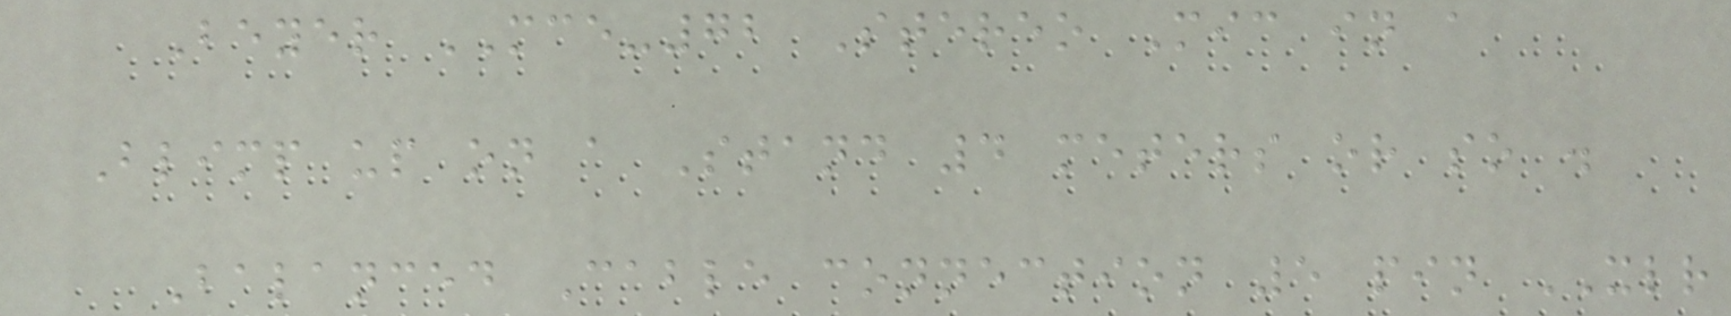Beyer MCE-72 Stereo Mic in a
Blimp up on a Stand 4 meters or so .
Balanced Cable connection 5 pin XLR
